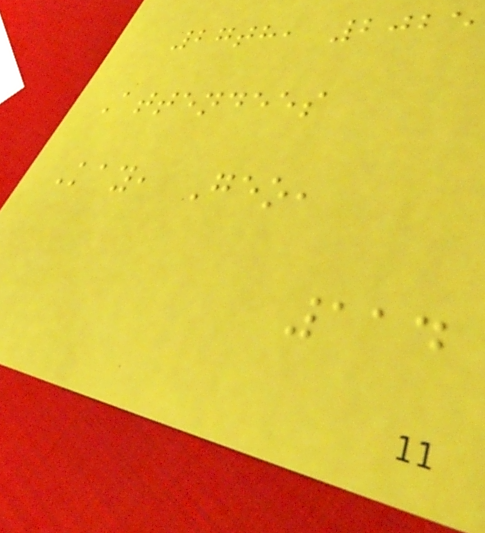27th, 2025
Attendees
Kay, Geo,
114
